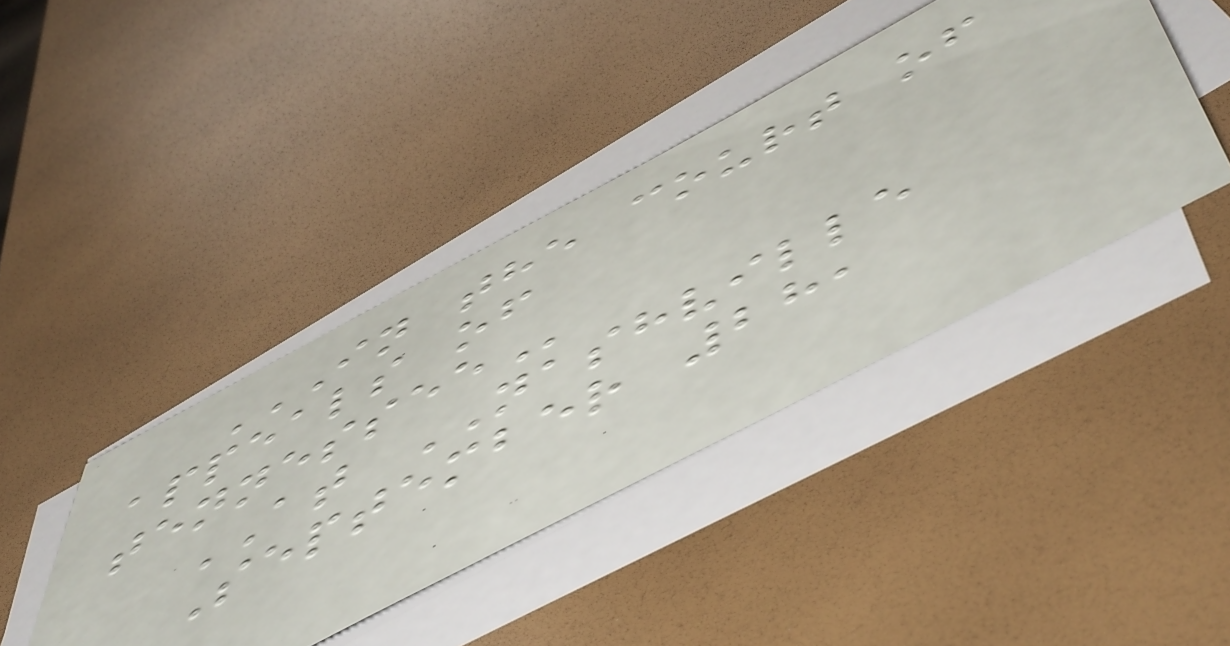IN THE COURT OF
APPEALS OF
TENNESSEE
AT NASHVILLE
September 28,
